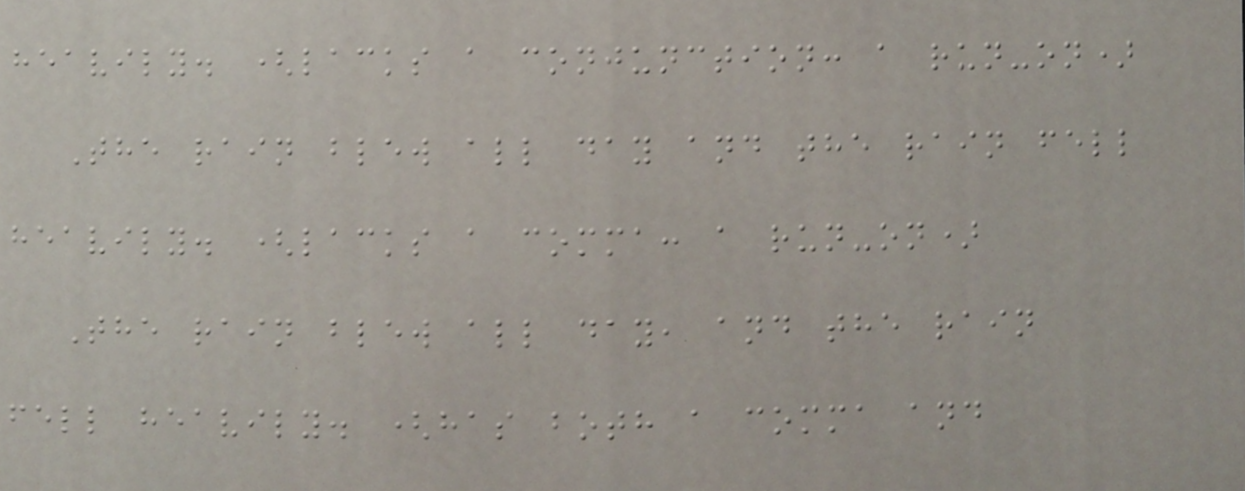heavily. (lacks a conjunction: a run-on)
The rain blew all day and the rain fell
heavily. (lacks a comma: a run-on)
The rain blew all day, and the rain
fell heavily. (has both a comma and
